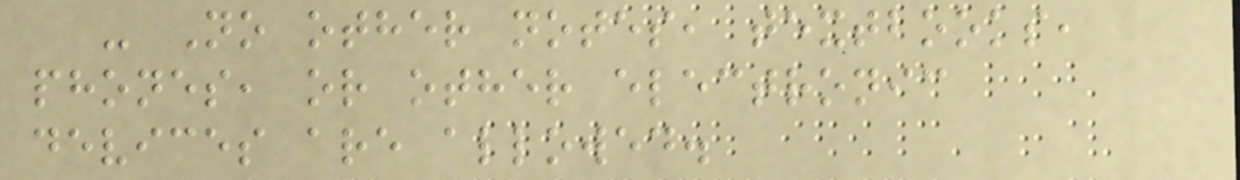- No other notes, textbooks,
phones, or other electronic
devices are allowed.
